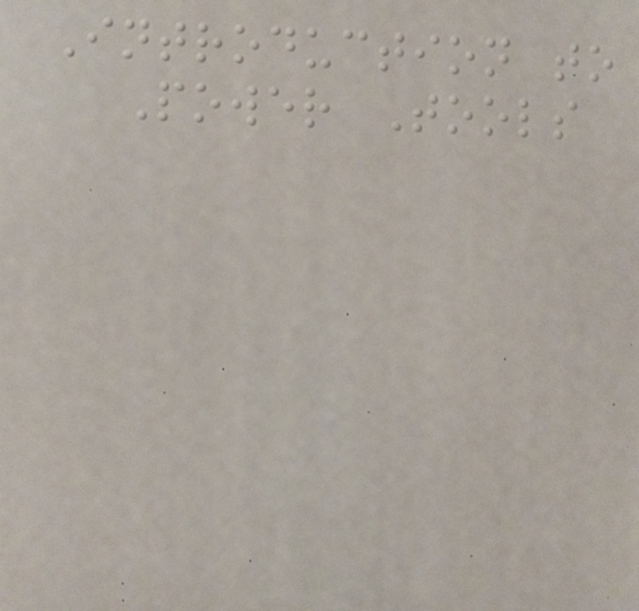Introduction to
Power Tools
